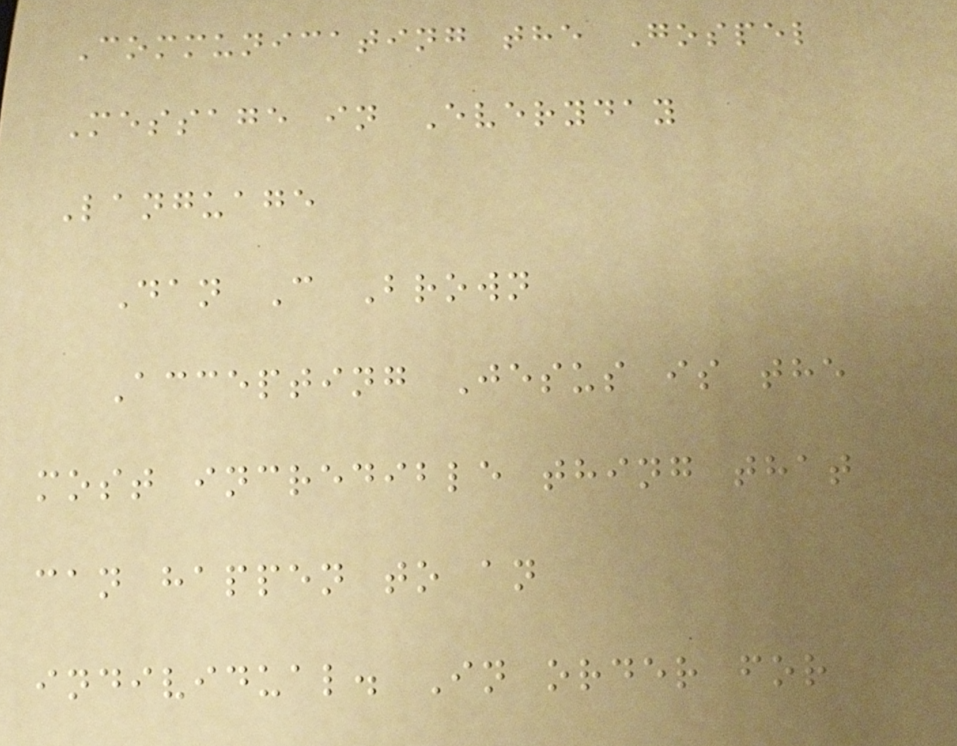Communicating the Gospel
Message in Everyday
Language
Dan C Brown
Accepting Jesus is the
most incredible thing that
can happen to an
individual. In order for
